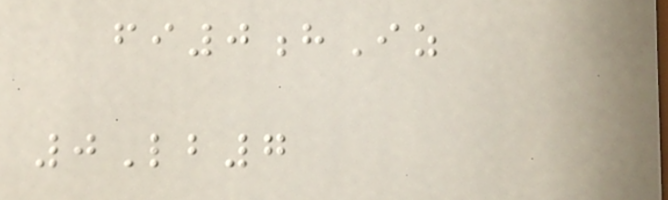fi0hIz
0Lb7
